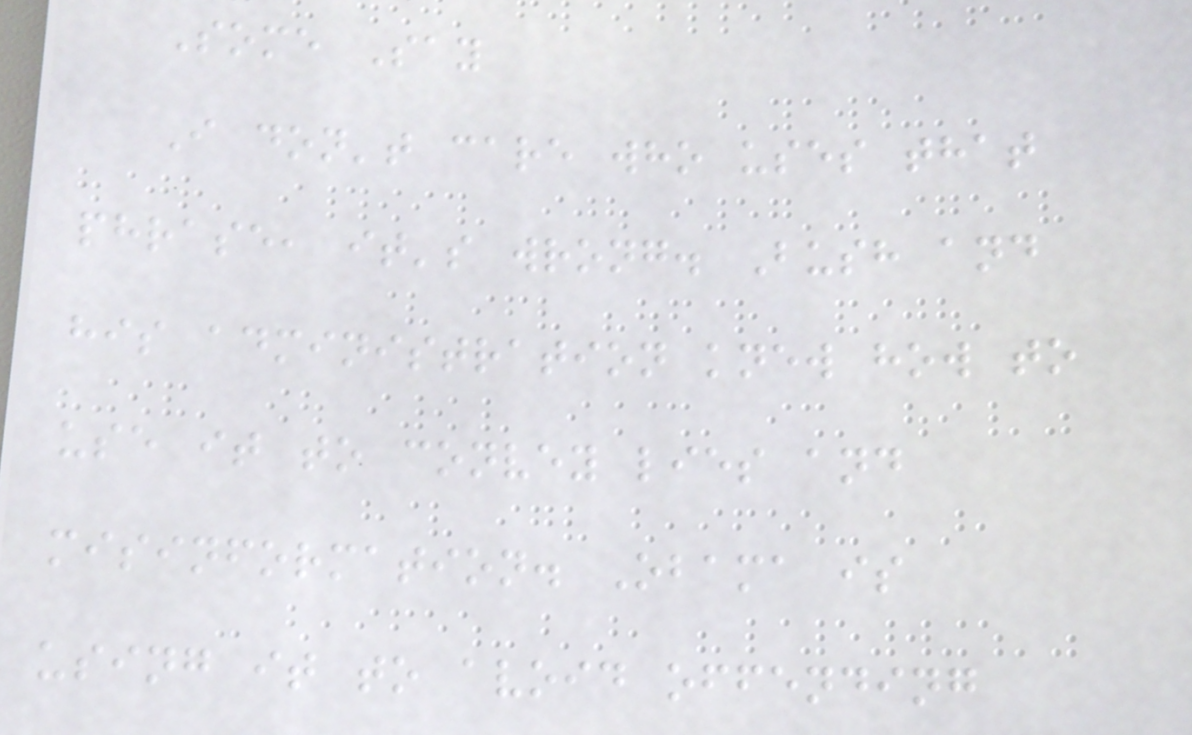Some Say
I don't care who uses that
phrase, it's wrong. Bush and
his administration knew how to
use it to convey lies and
misinformation. Obama is
using it to avoid offending
